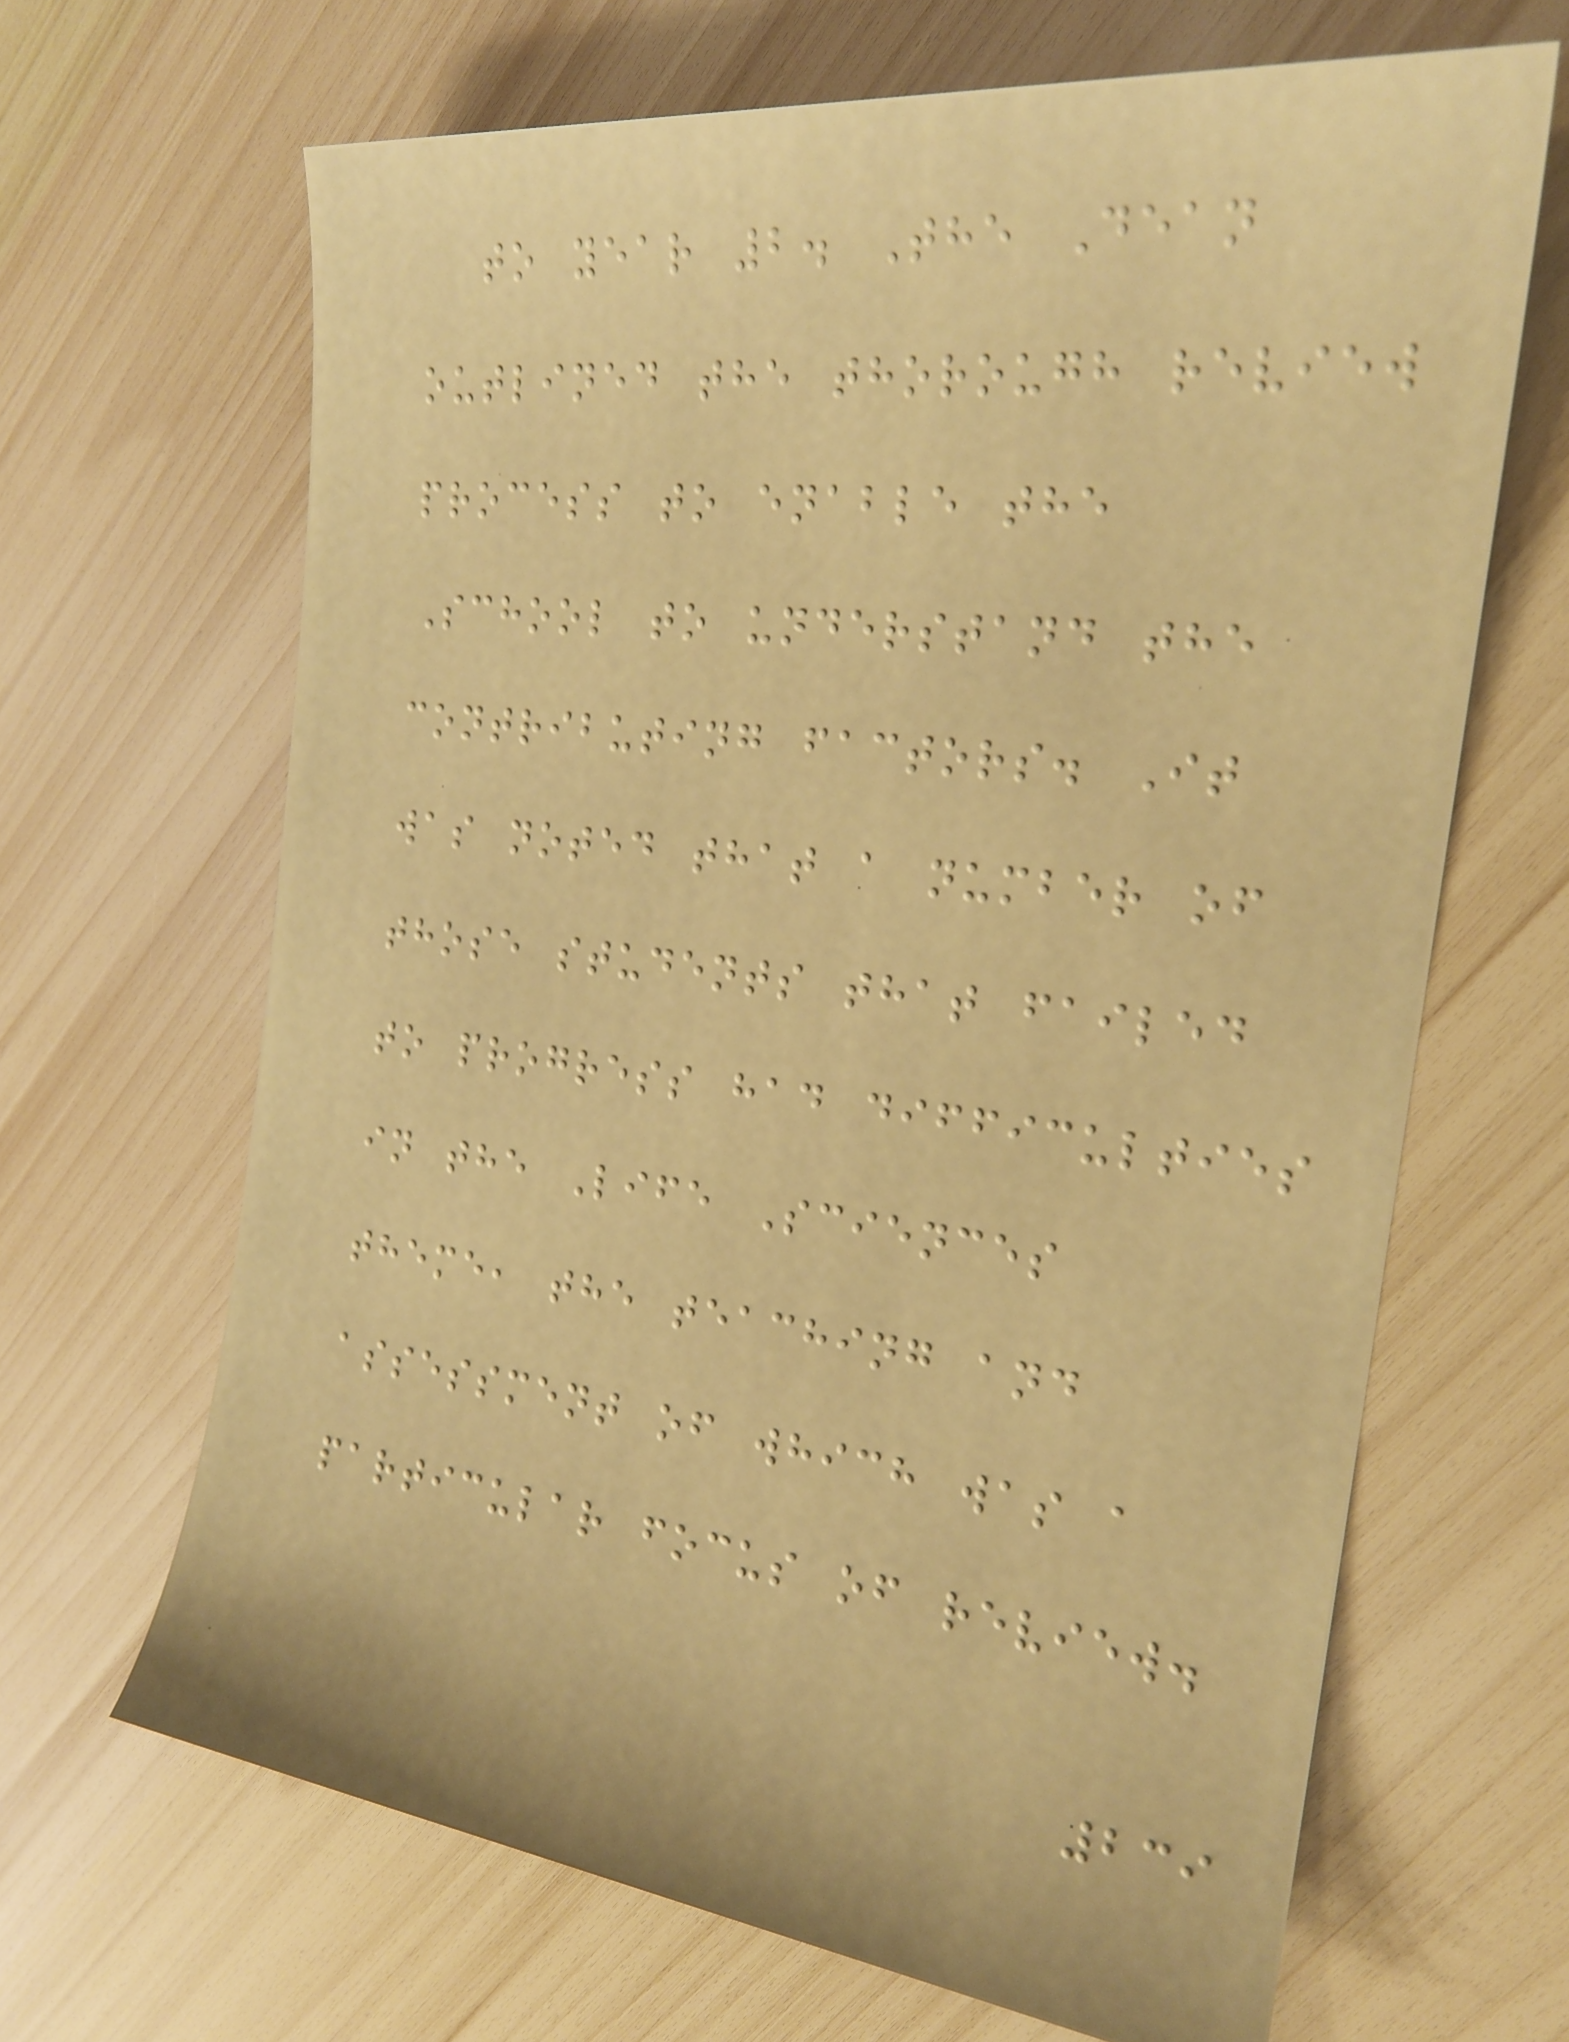to year 2. The Dean
outlined the thorough review
process to enable the
School to understand the
contributing factors. It
was noted that a number of
those students that failed
to progress had difficulties
in the Life Sciences
theme, the teaching and
assessment of which was a
particular focus of review.
239
